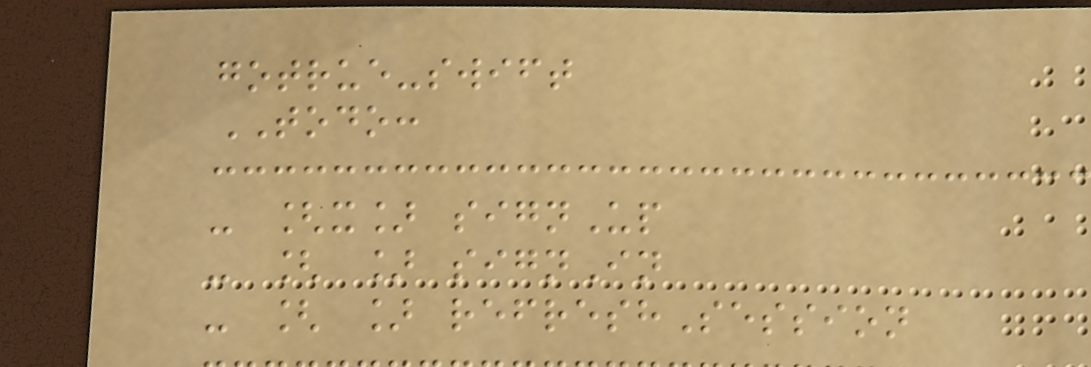gotrue-swift
TODO:
- [x] signUp
- [ ] signIn
- [ ] refreshSession
